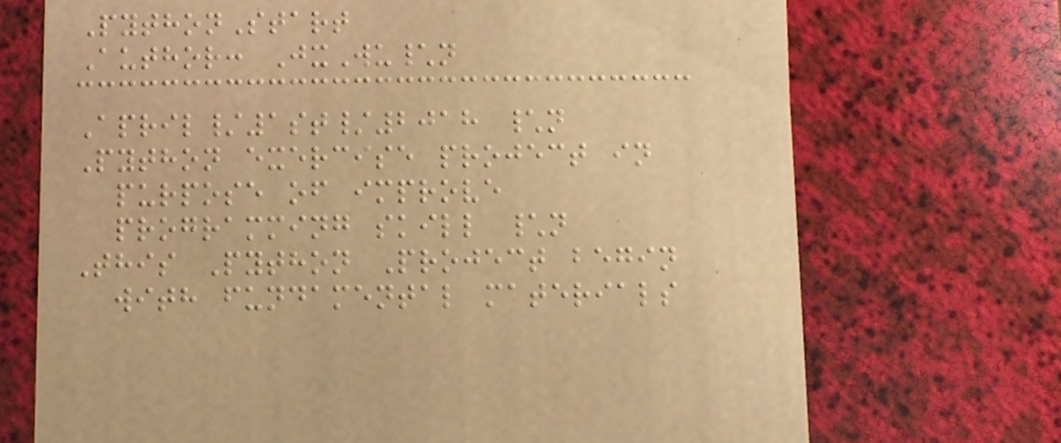PythonStart
Author: JxWu\n
April/1st/2018 \n
Python exercise project in
purpose of improve
programming skill \n
This Python Project begin
with fundamental materials
